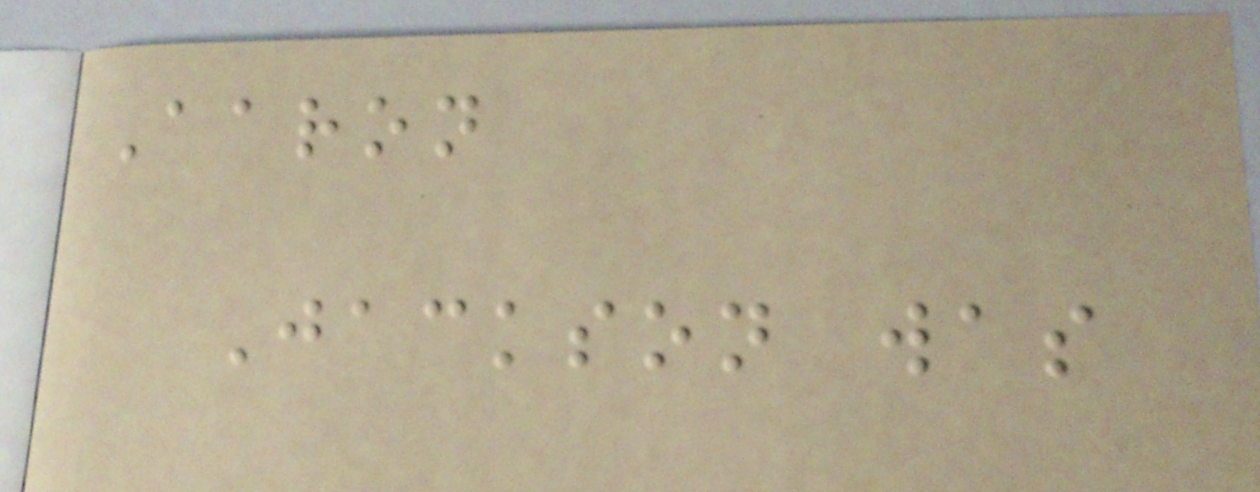Aaron
Jackson was
